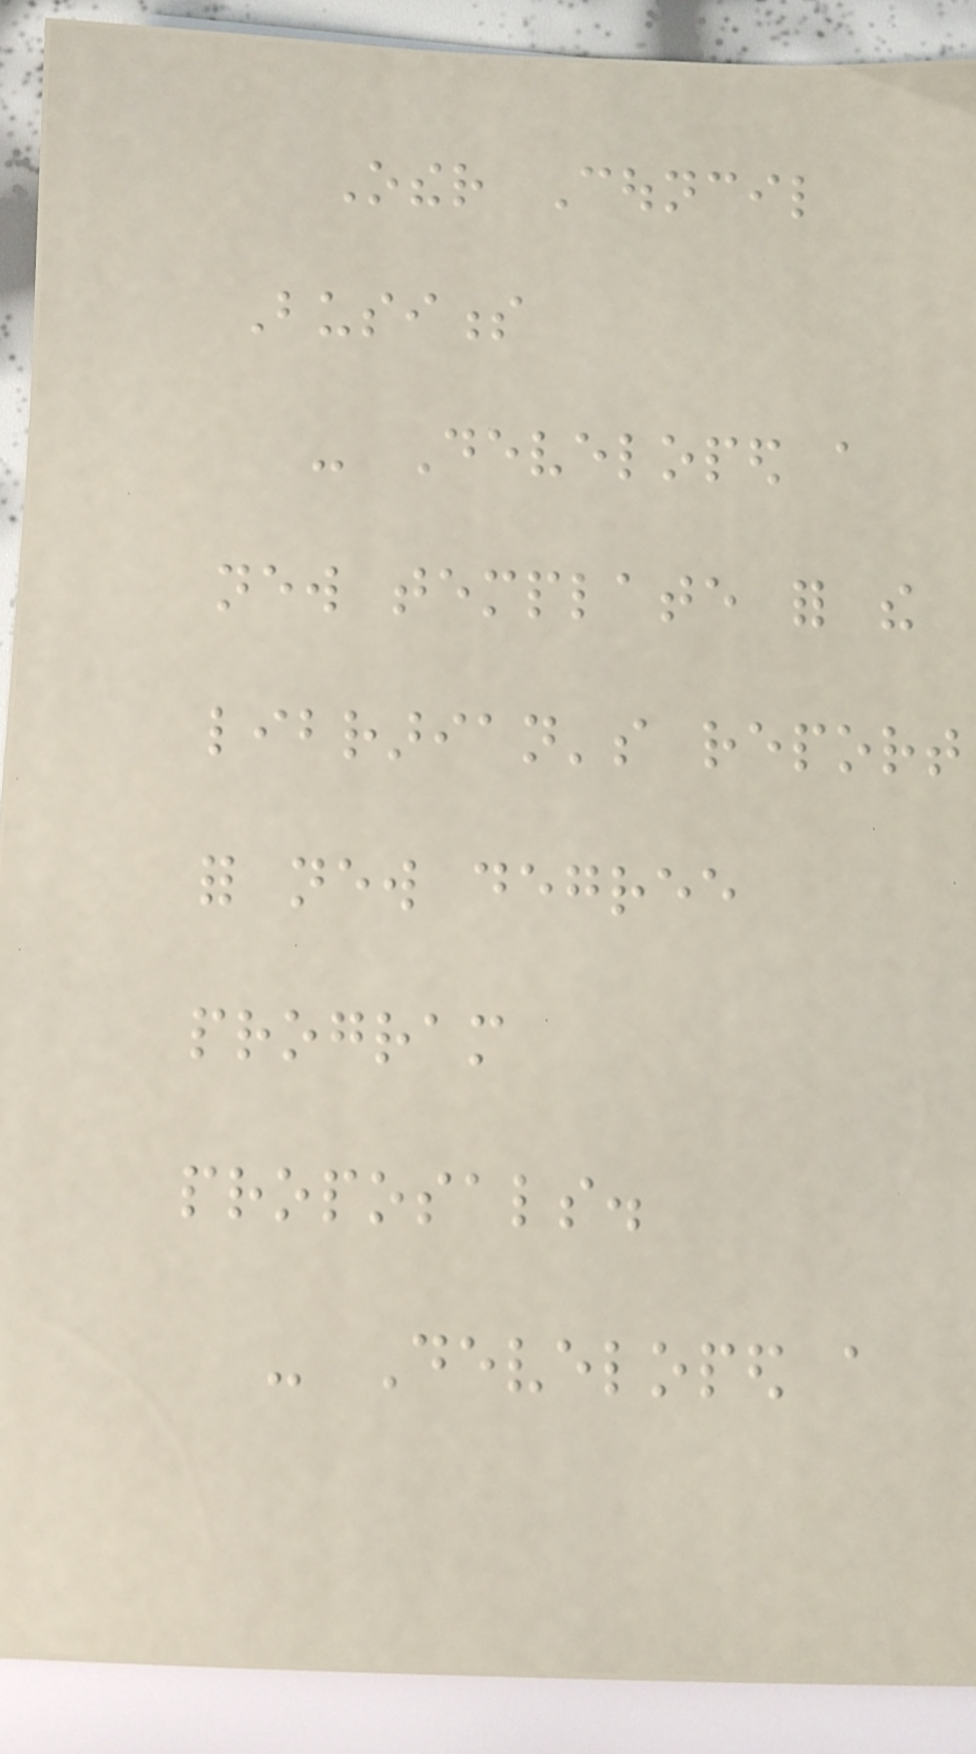Other Council
Business
- Developed a
new template for the
librarian's report
for new degree
program
proposals.
- Developed a
